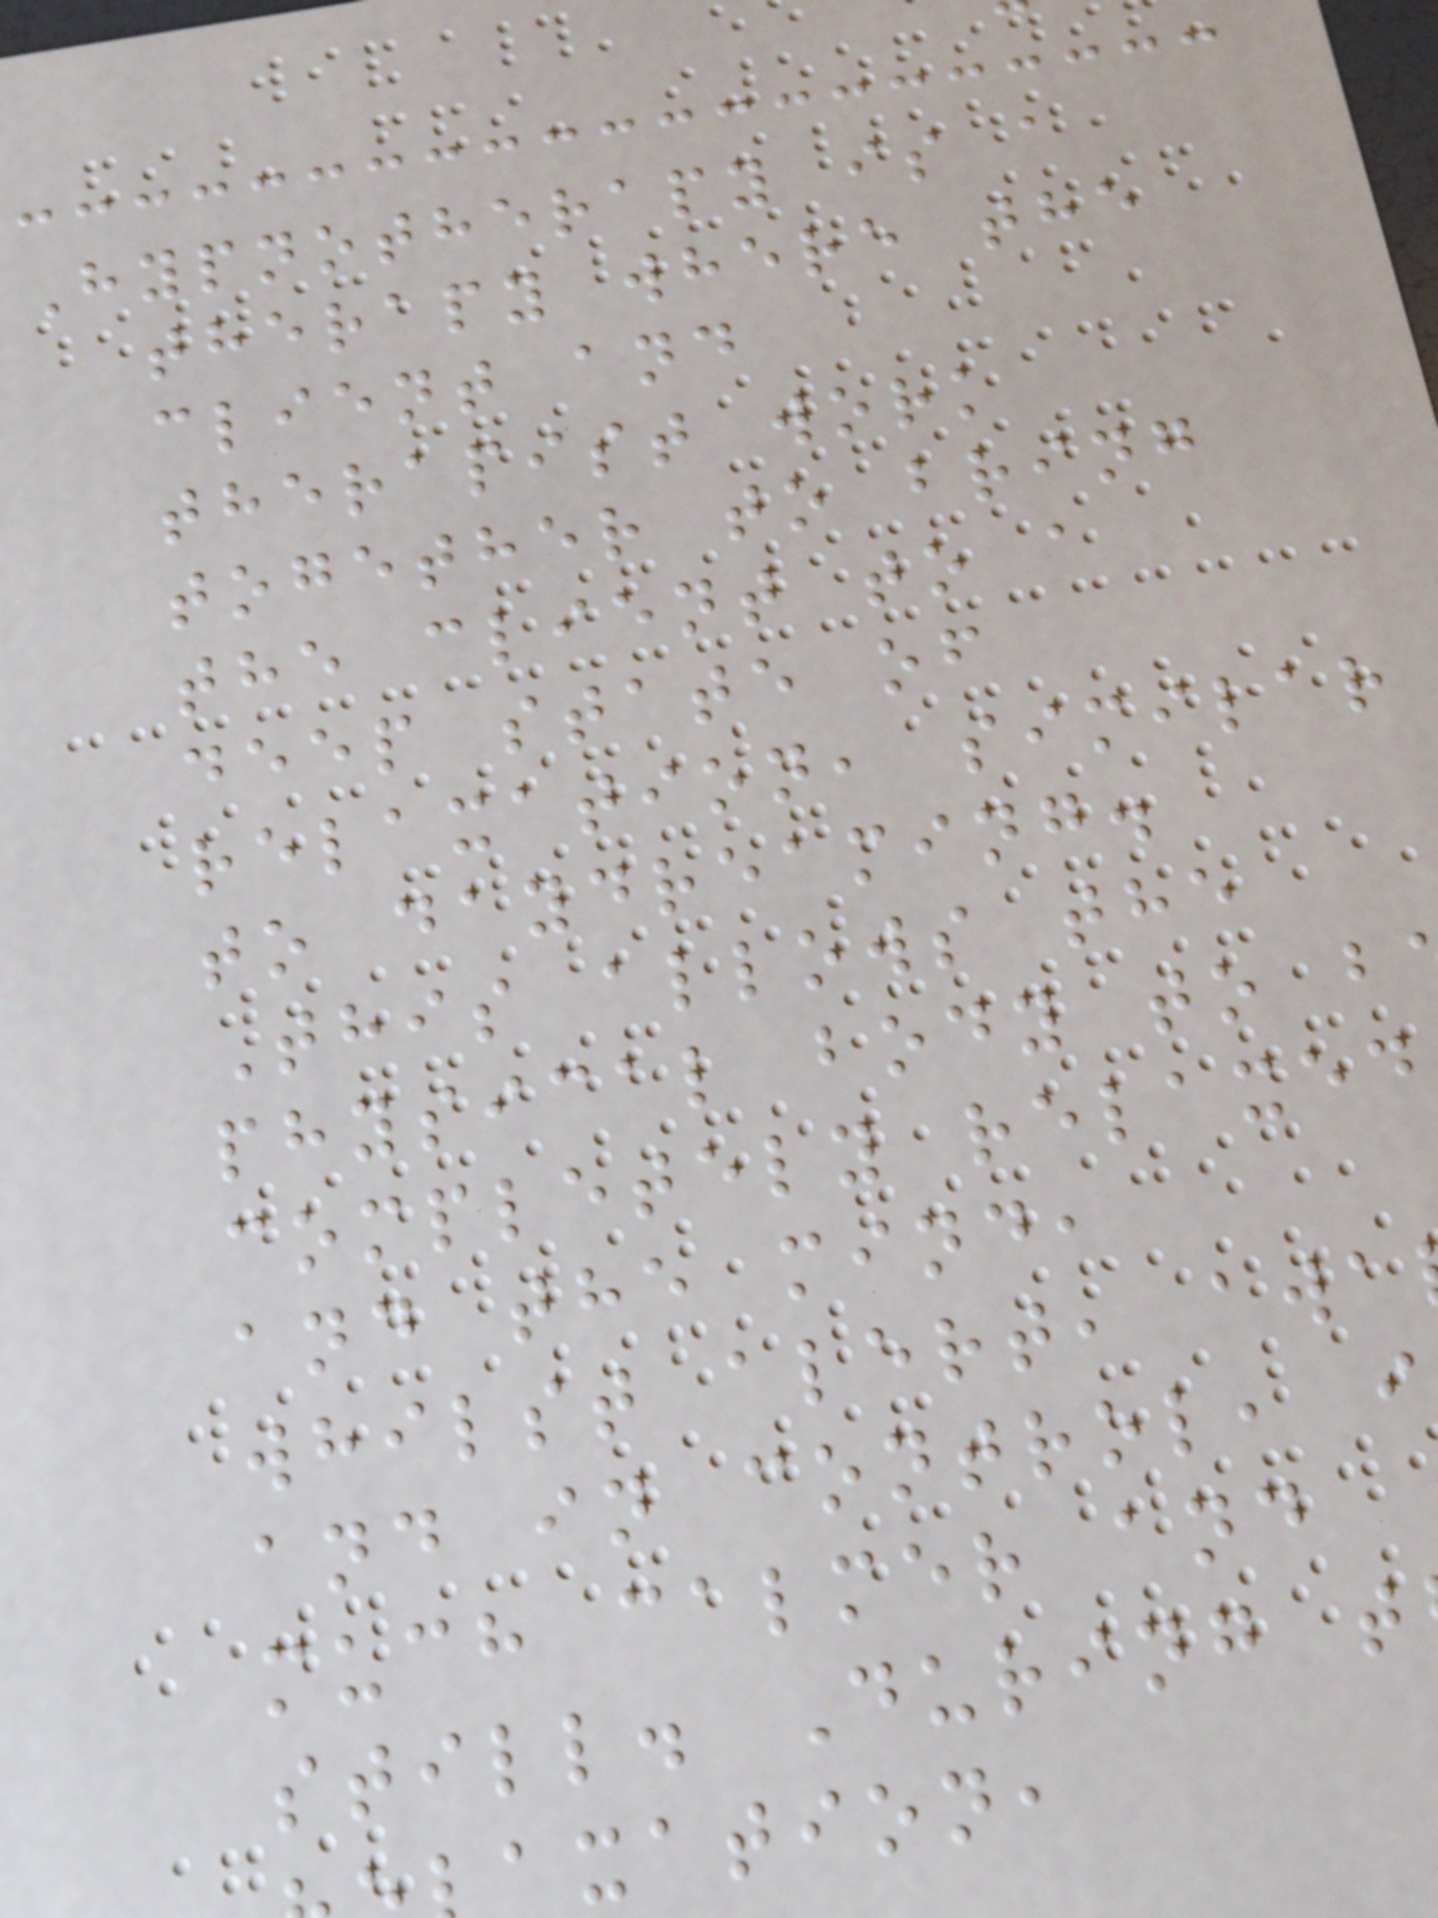Hypnotherapy is a
therapy where the
client and
therapist work
together to bring
the client to a
deep state of
relaxation, similar
to daydreaming.
This allows the
physical body to b
completely relaxed
and the mind,
whilst alert, awa
and in control, i
much calmer and
still. During t
axation,
